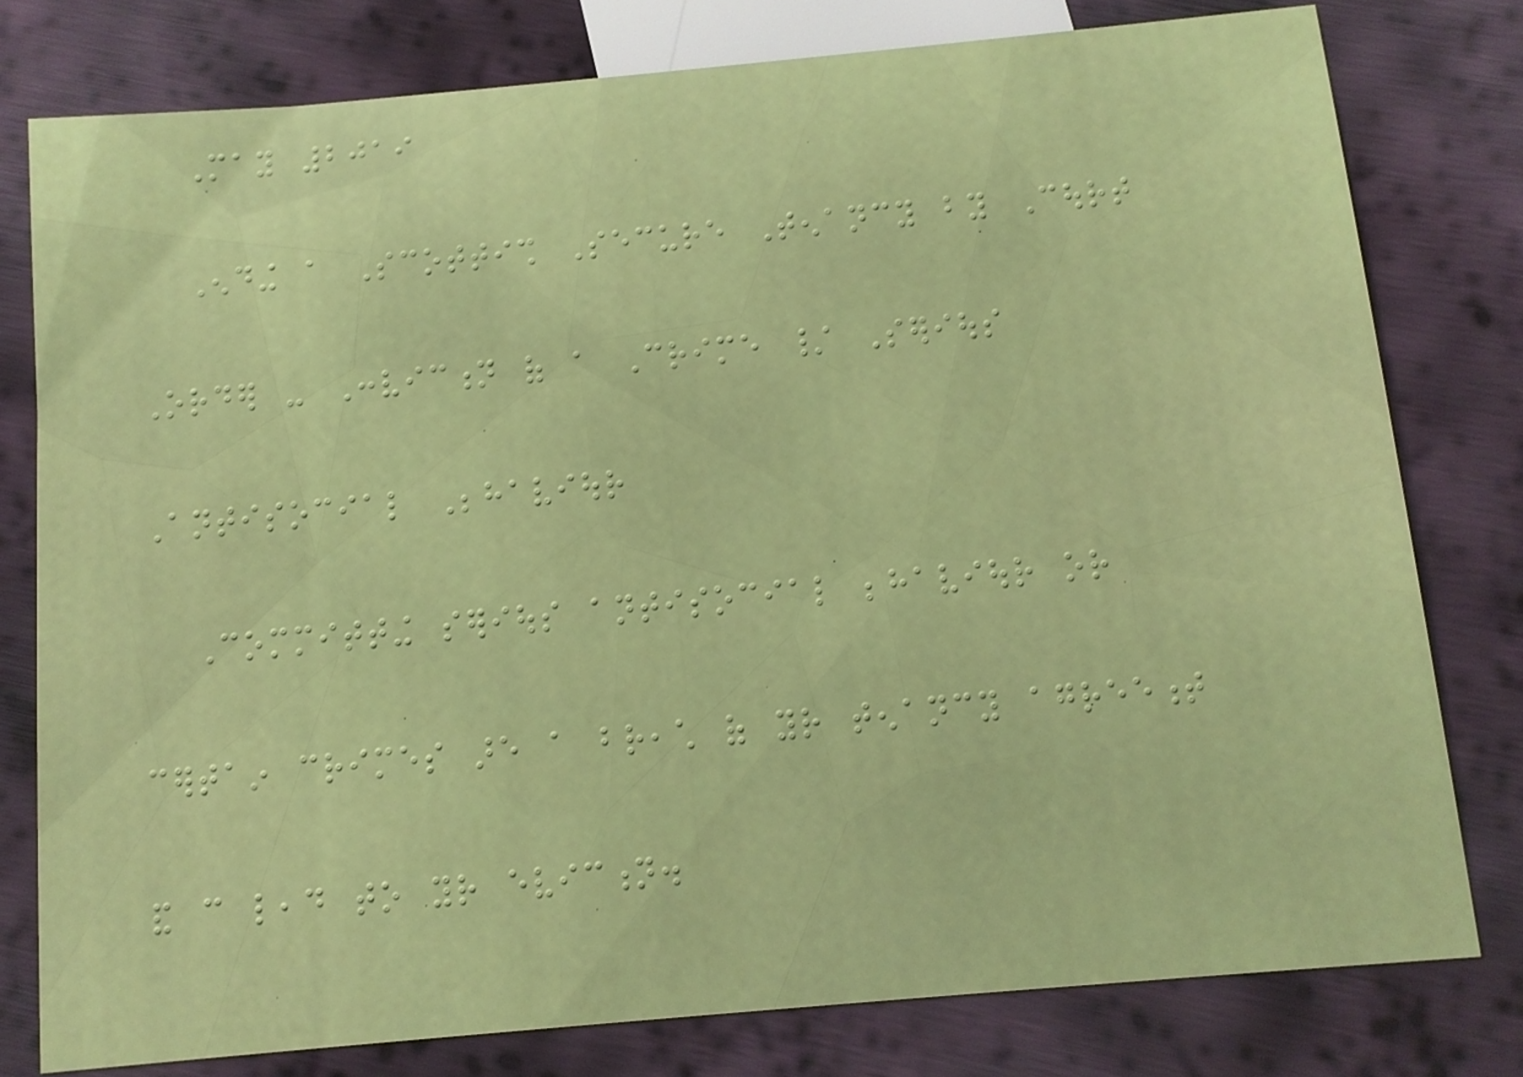May 2019
Ending a Scottish Secure Tenancy by Court
Order - Conviction of a Crime / Serious
Antisocial Behaviour
Committing serious antisocial behaviour or
certain crimes are a breach of your tenancy agreement
and can lead to your eviction.
